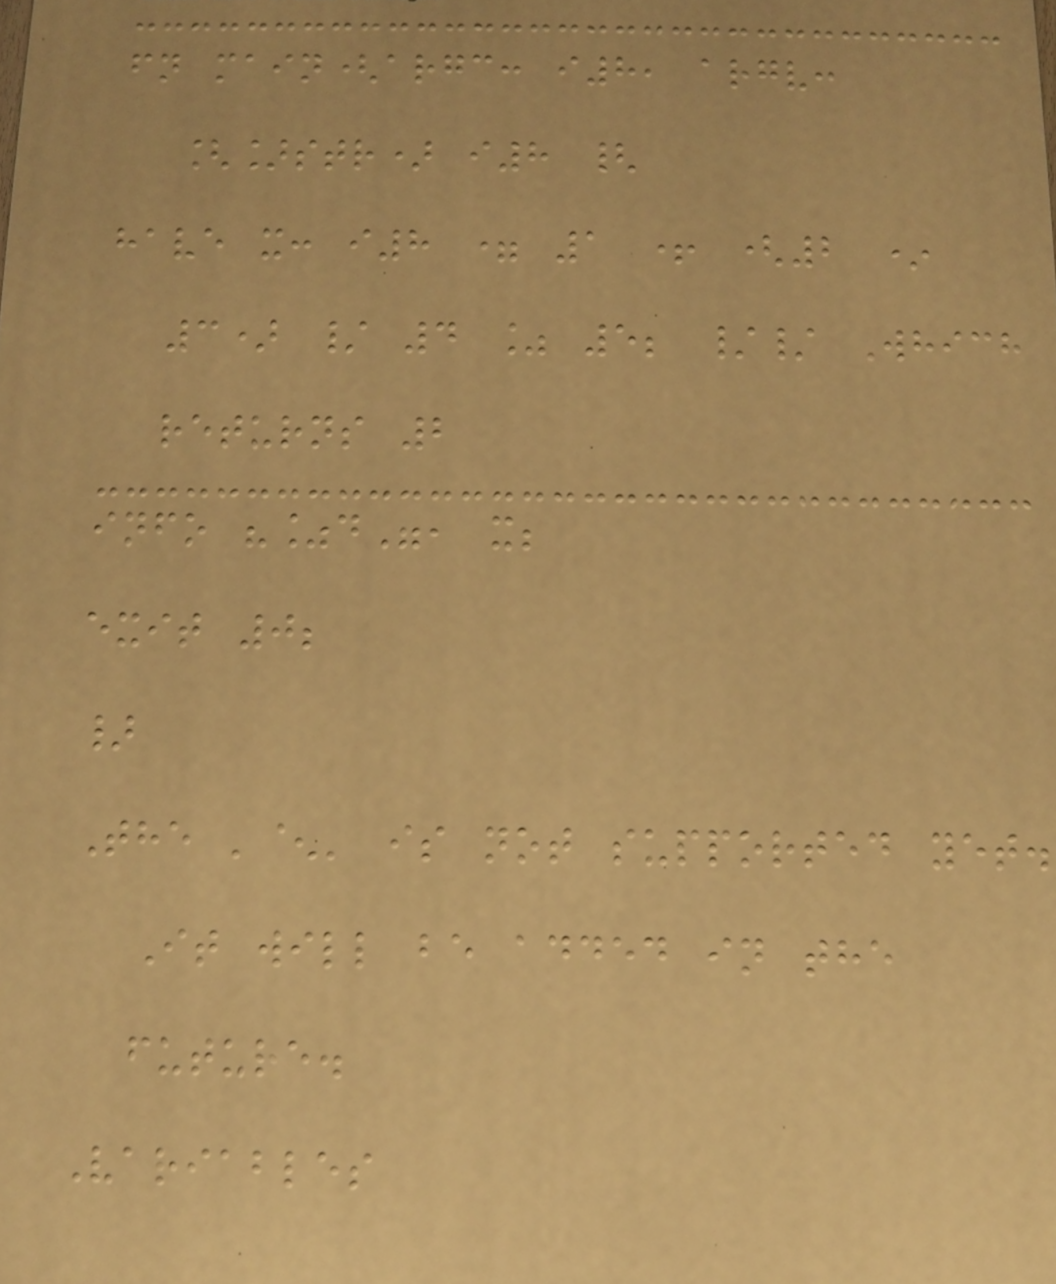fn main(argc: i8, argv:
[]str) i8 {
have x: i8 = 1 + (2 *
3) / 4 % 5; // Which
returns 2
info "%d", x;
exit 0;
}
The '^' is not supported yet.
It will be added in the
future.
Variables
